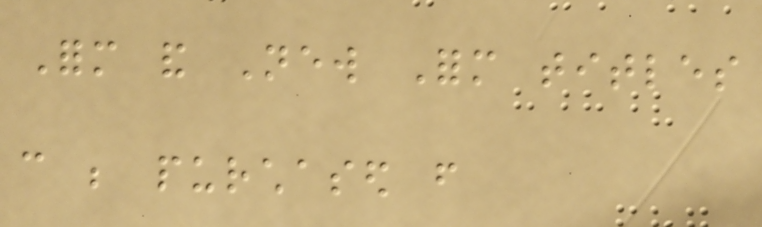Form and New Form titles
can be purchased from
